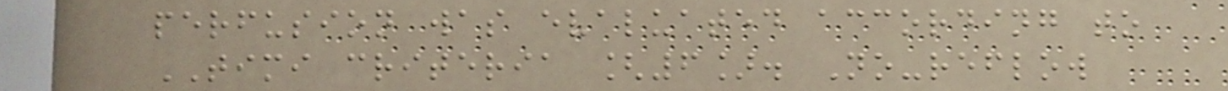perfusion was evaluated according to
TIMI criteria [6]. No-reflow
